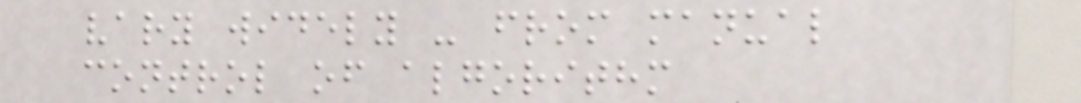vary widely - from manual
control of algorithm
